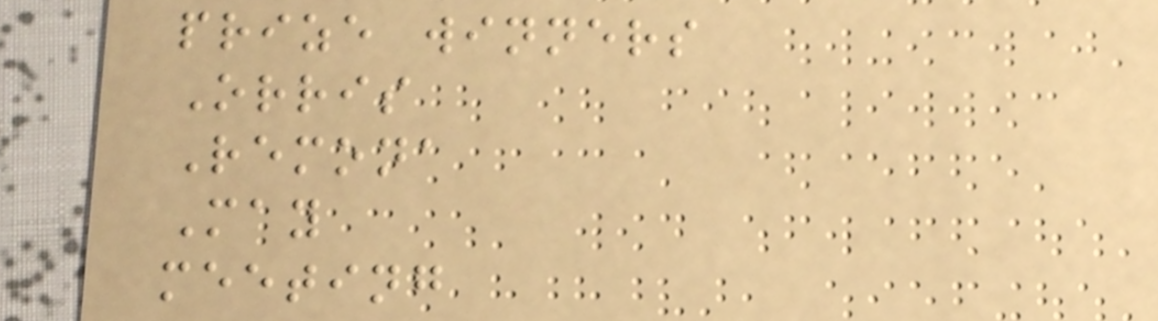prize winners
Orris
Remona
May
meeting
